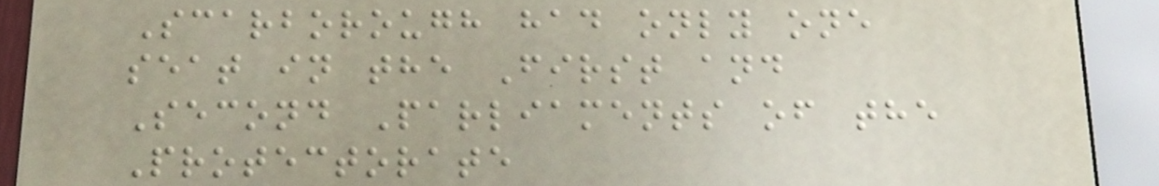Scarborough had only one
seat in the First and
Second Parliaments of the
Protectorate
